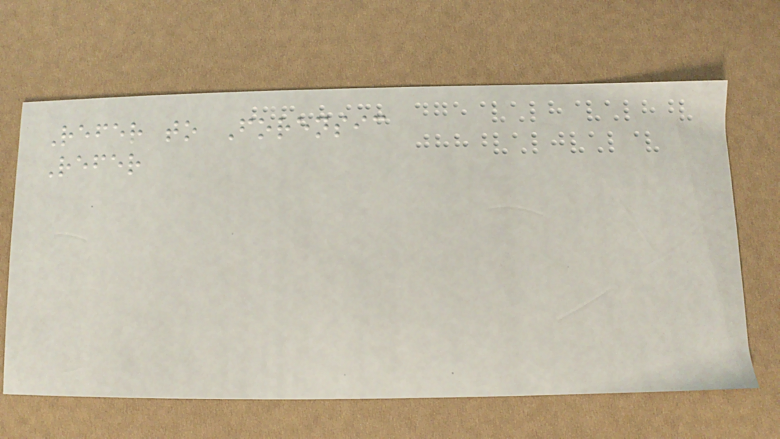Refer to Forensic
Refer
